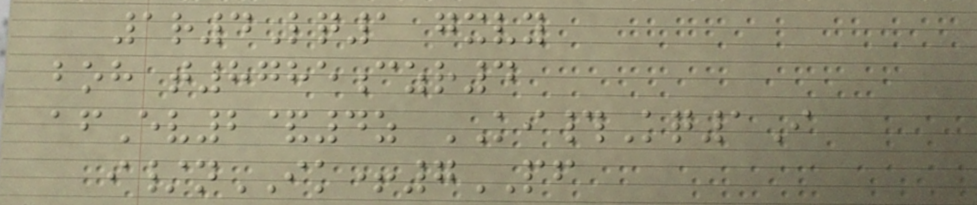1r4Lq1 gxvy
boh t8785czr4
afEv2&4z KI#Kq1I
i/nIK+7PF
